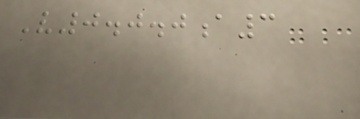V0.0.0a3
